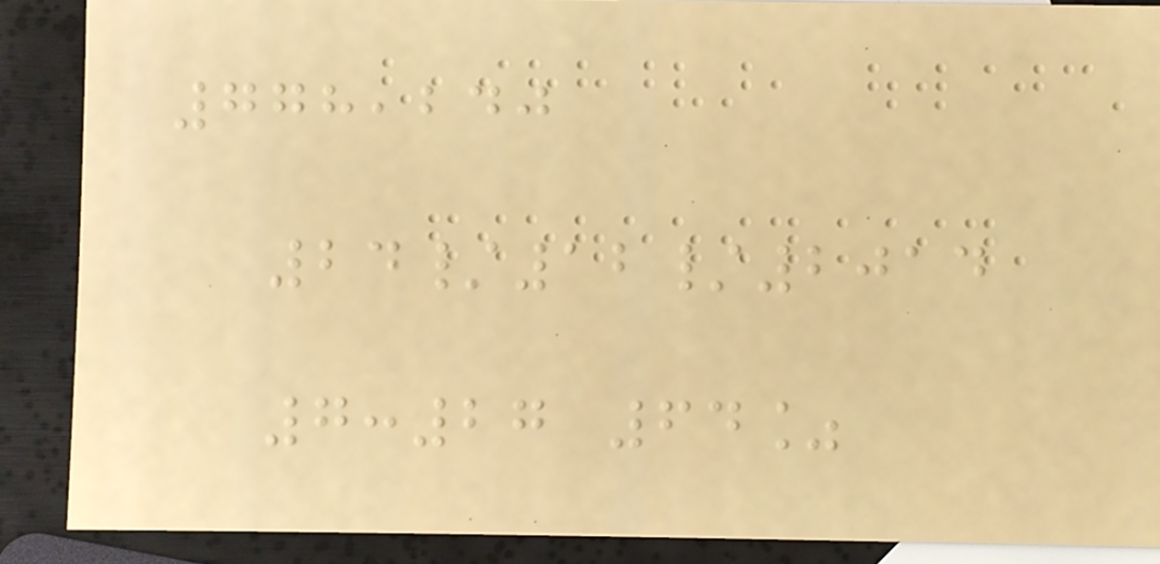778,240
24/12/2014
7:27 64%
